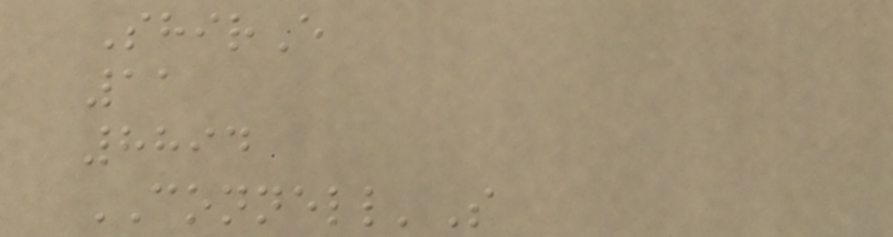ShirE
11
8894
CONNELL'S
